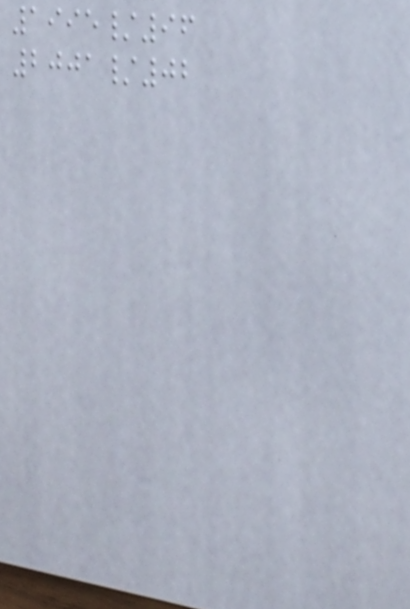1995/96
2001/02
